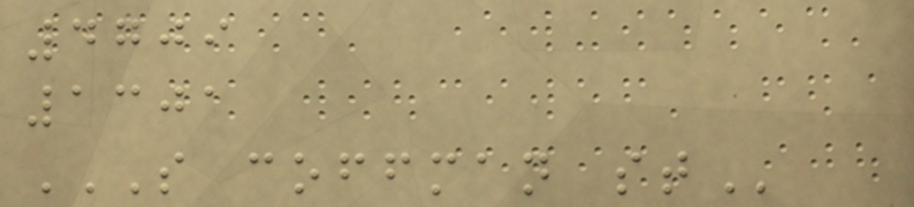4709
1301
S COFFMAN ST
